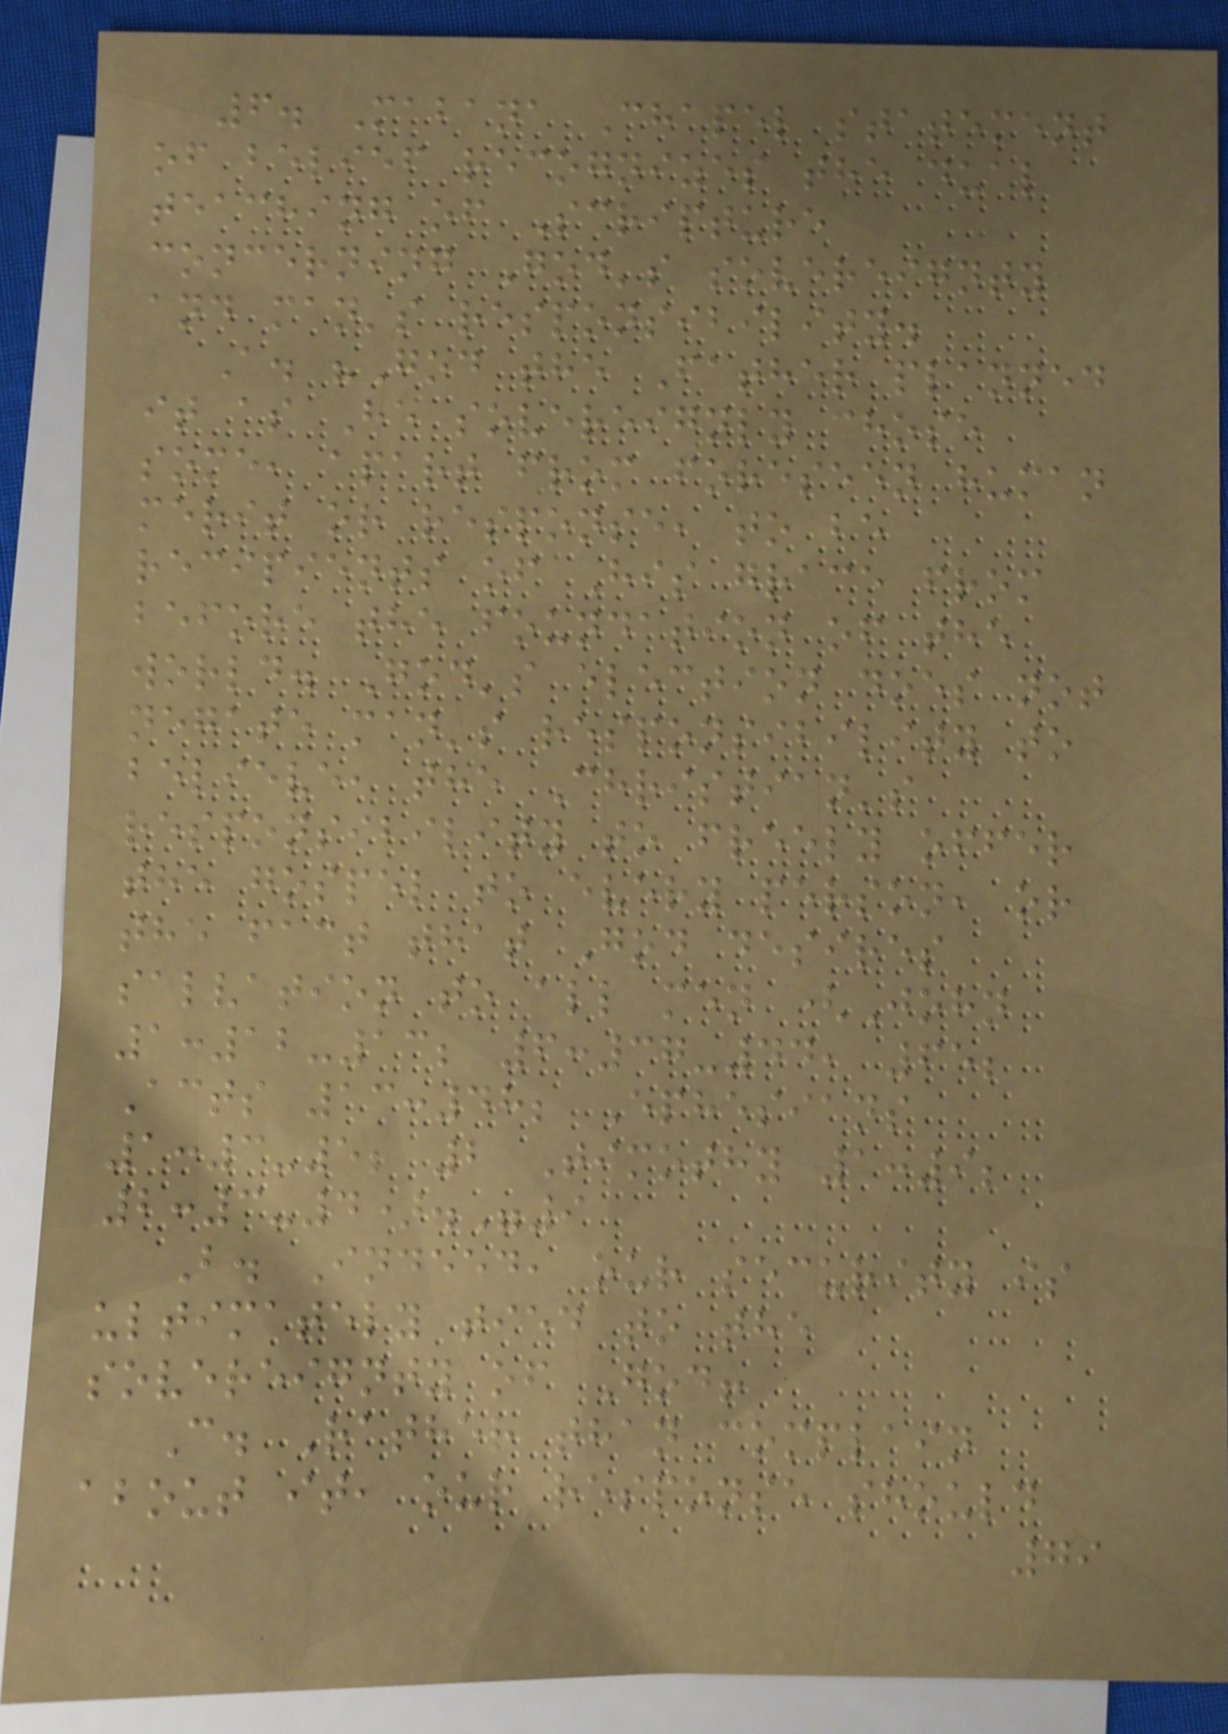6. Mabana Chapel statement
of belief recognizes the dual
teaching of Scripture
concerning God's sovereignty
and man's responsibility.
A. "God the Father planned
it as He sovereignly chose
some, apart from foreseen human
merit or response, to be
recipients of His grace from
before the foundation of the
world. God's election does not
negate man's responsibility to
believe, the Christian's
responsibility to freely offer
the gospel to every person, or
the fact that God desires
salvation to all men (John
1:12-13; 6:37-44, 65;
Acts 13:48; Ephesians
1:3-5; 2 Timothy 1:9;
2:3-4)."9
B. Indeed, our security is
ultimately tied to the
sovereignty of God!
C. Rather than complain
about it, our response should
79
